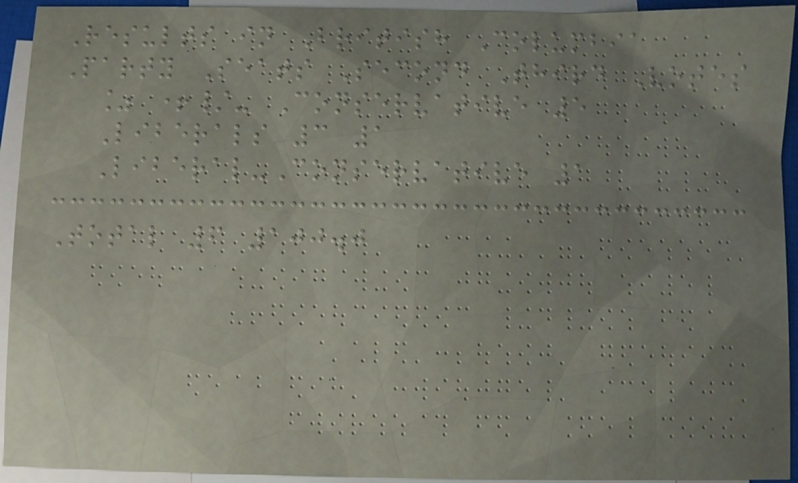Results in British Columbia
Party Seats Second Third Votes
% +/- Conservative 5
Liberals 3 1
Liberal-Conservative 1
Total 6 100.0
